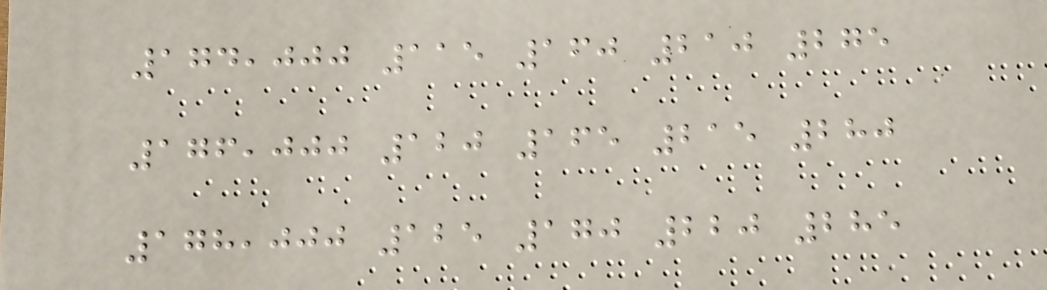174,000 115 160 210 275
176,000 120 165 215 280
178,000 125 170 220 285
